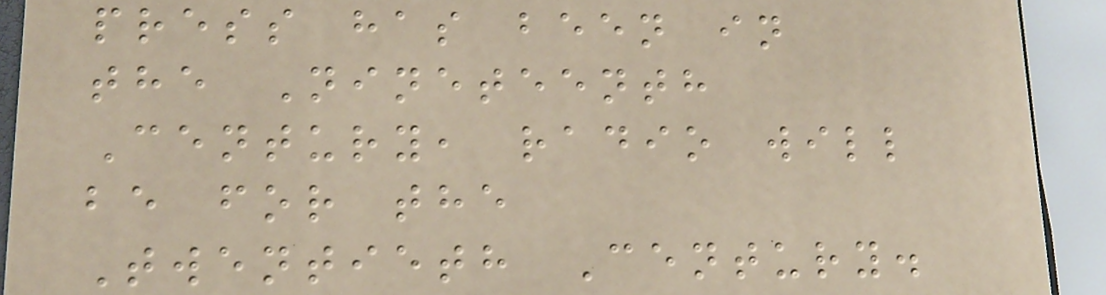press has been in
the Nineteenth
Century, radio will
be for the
Twentieth Century.
